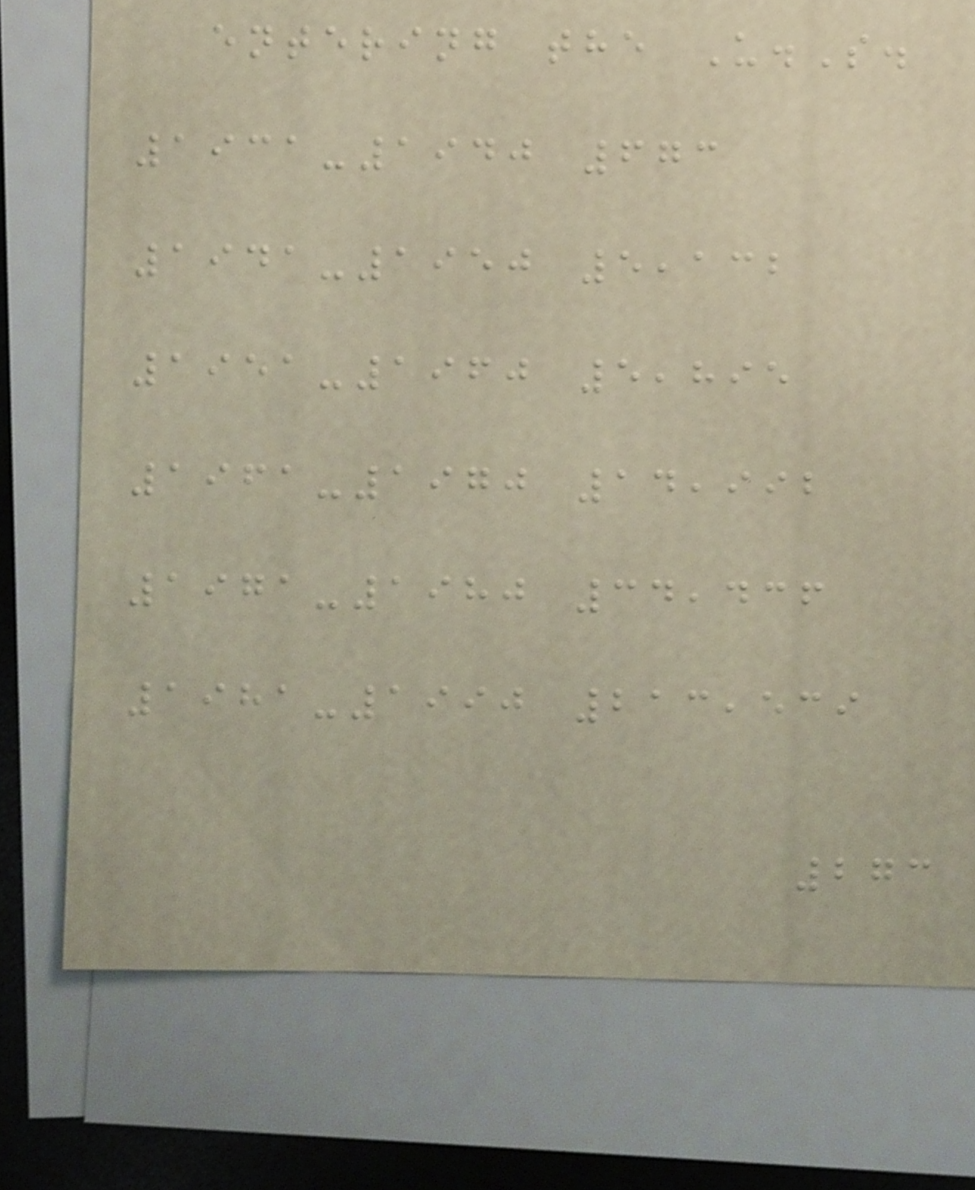entering the U.S.
1931-1940 673
1941-1950 5,132
1951-1960 5,895
1961-1970 14,992
1971-1980 34,436
1981-1990 213,539
273
